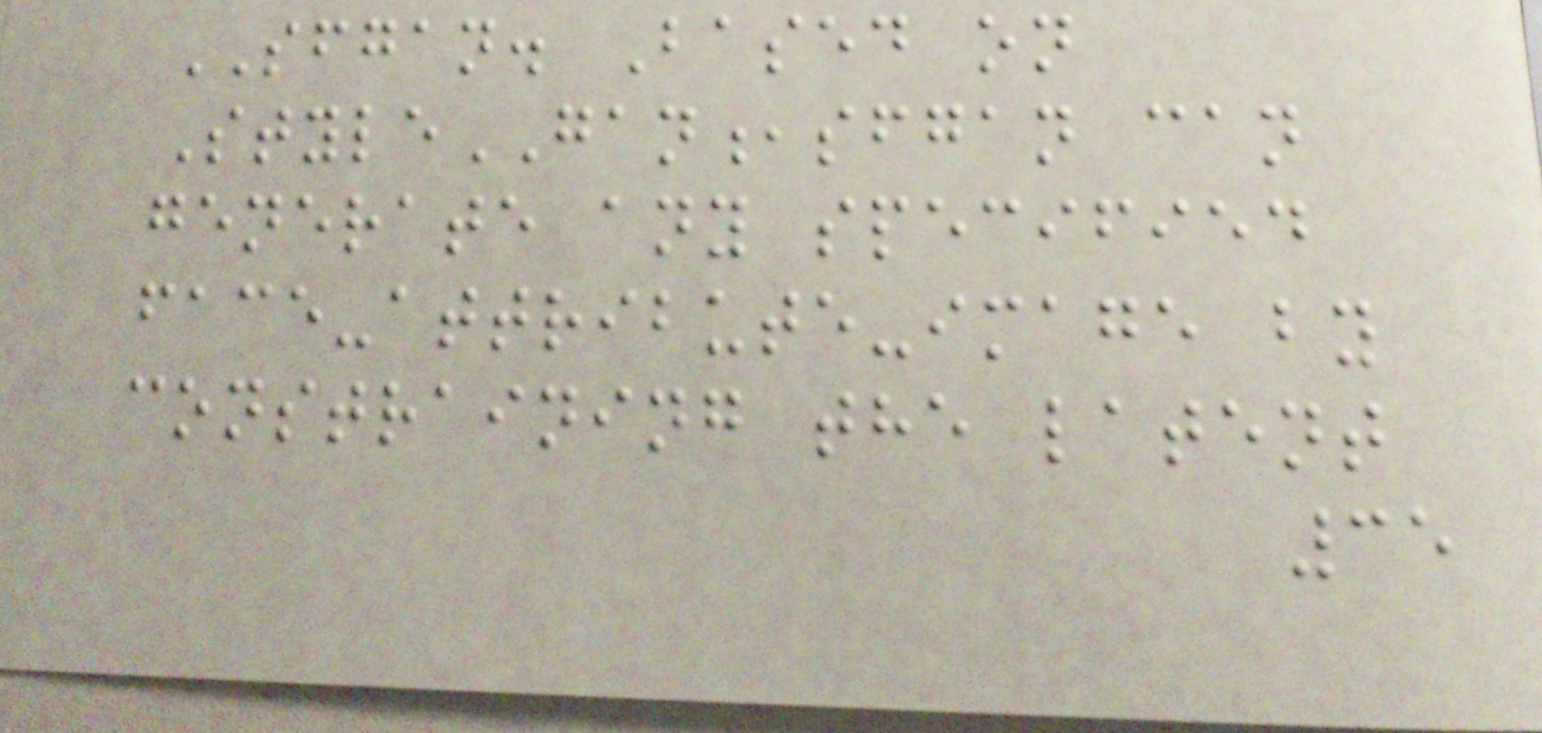SFGAN. Based on
StyleGAN,sfgan can
generate any specified
face-attribute-image by
constraining the latent
35
